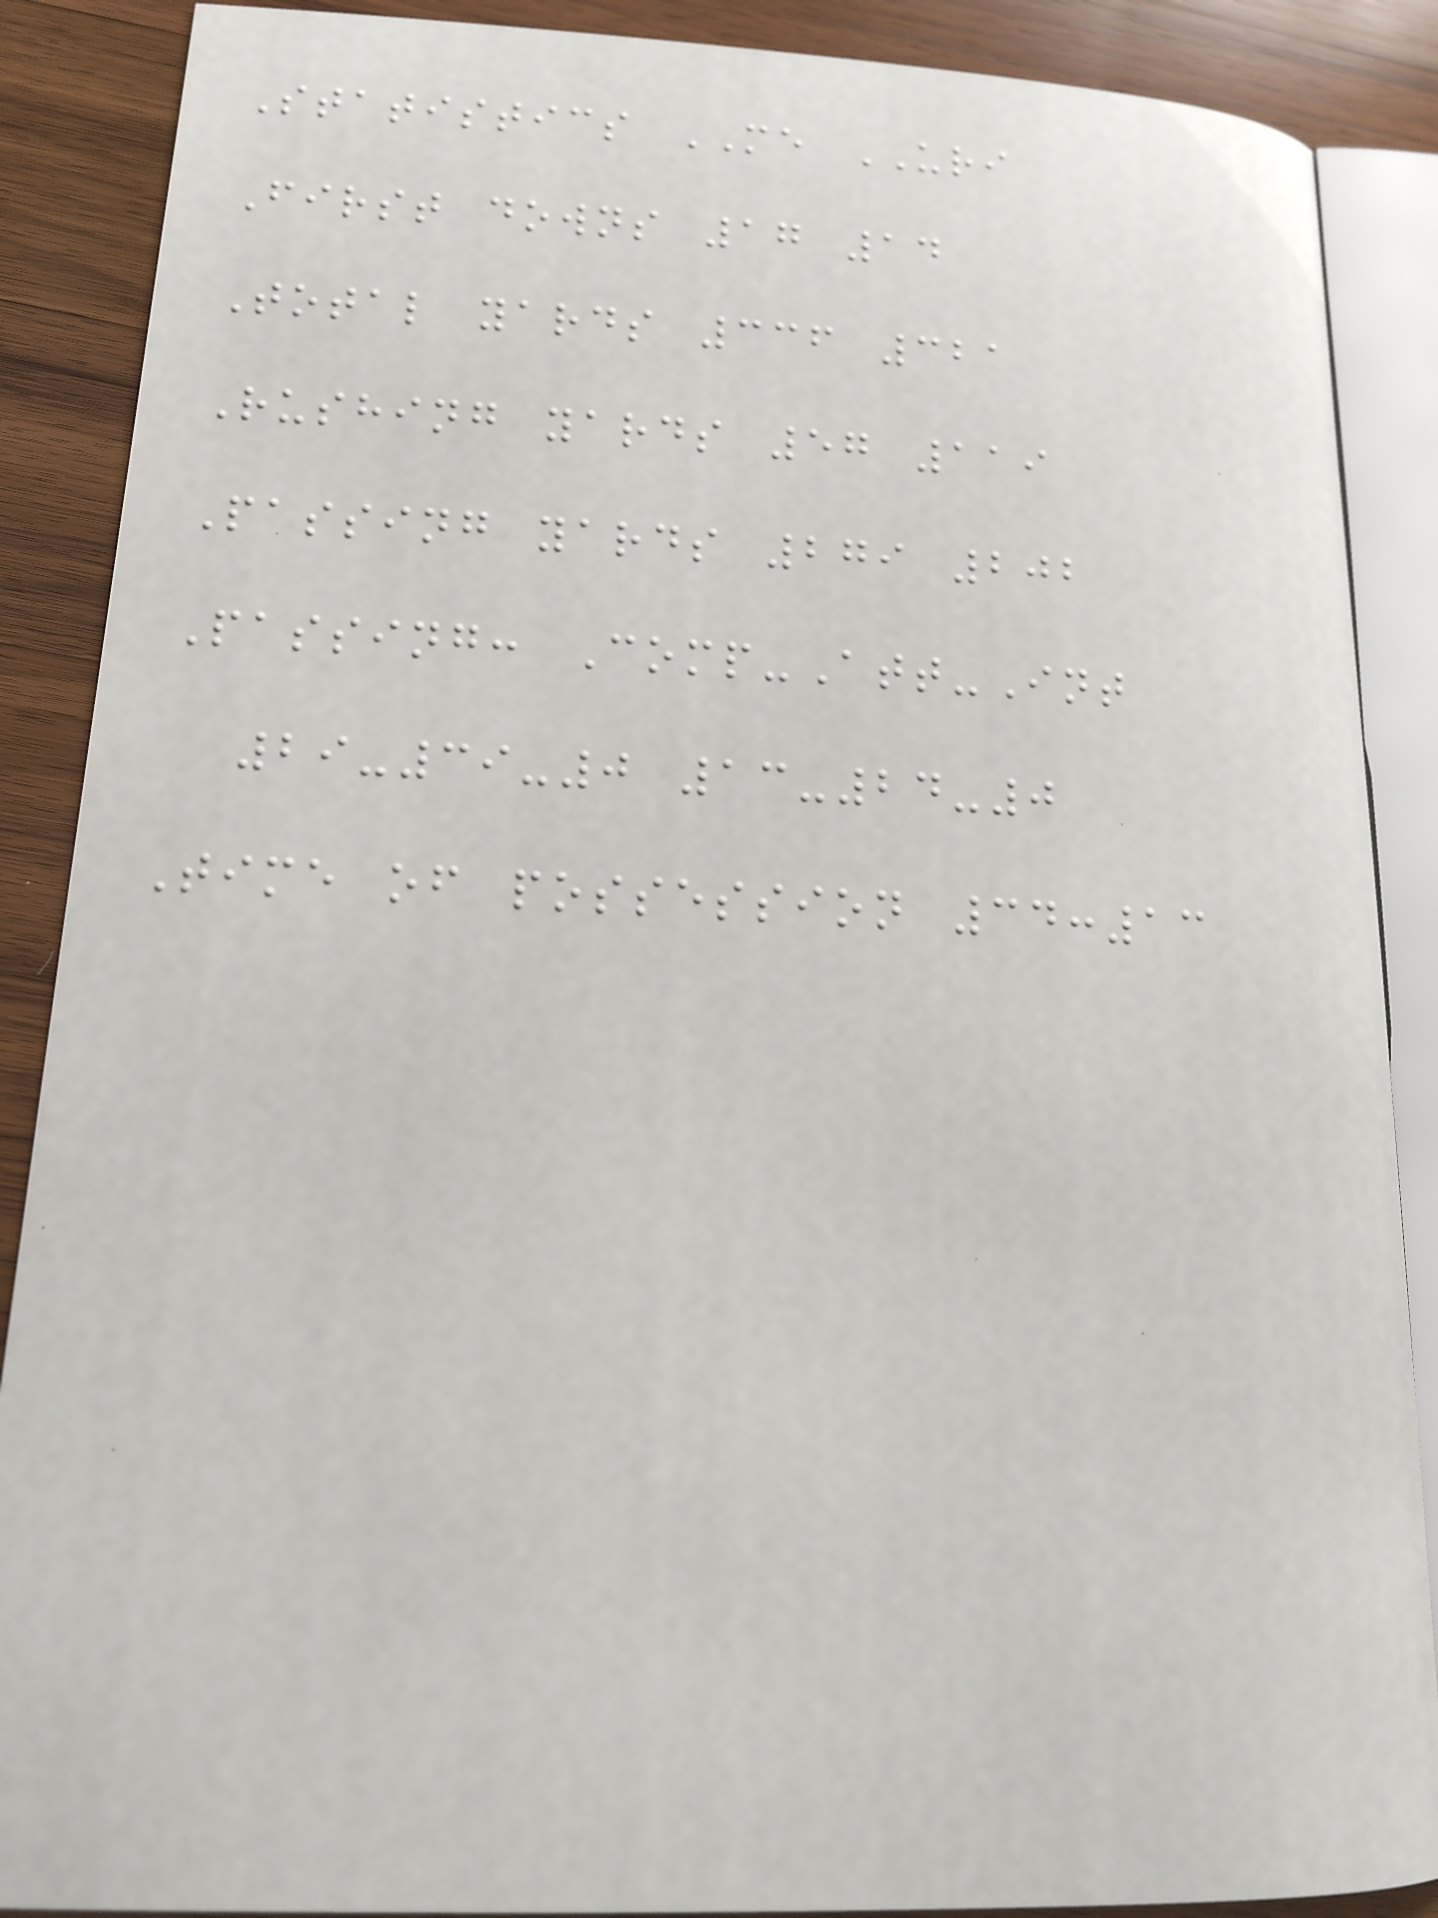Statistics ME URI
First downs 17 14
Total yards 336 321
Rushing yards 57 119
Passing yards 279 202
Passing: Comp-Att-Int
29-39-0 13-24-0
Time of possession 34:13
